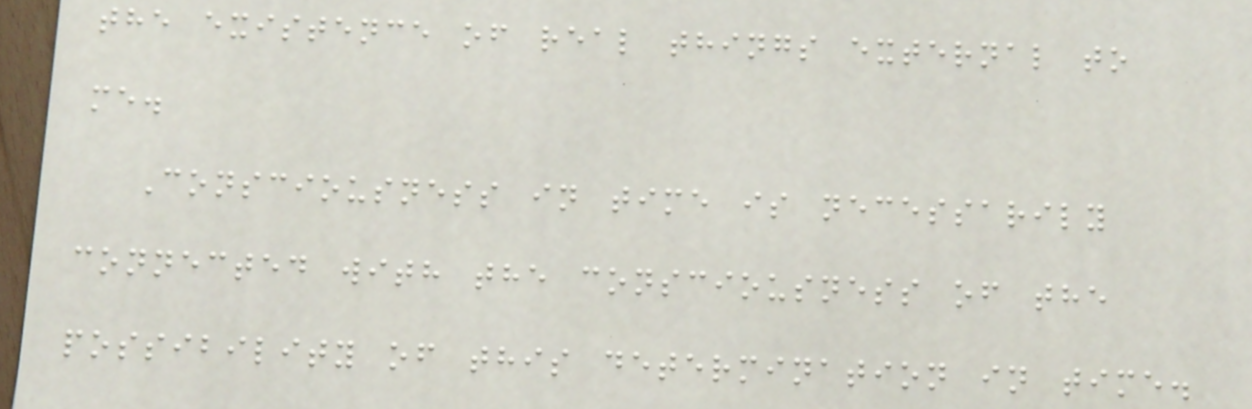the existence of real things external to
me.
Consciousness in time is necessarily
connected with the consciousness of the
possibility of this determination in time.
